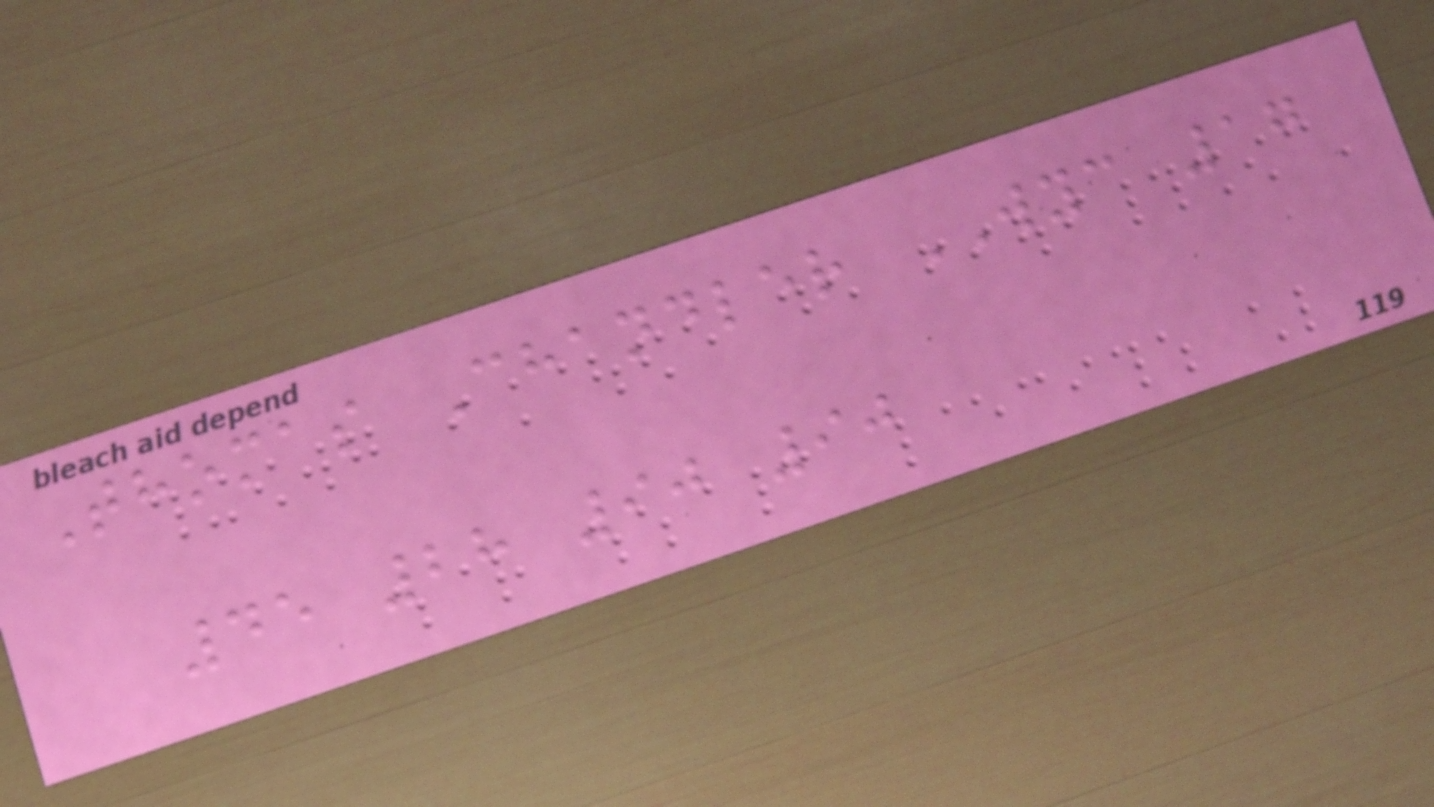Thomas Chandler WYC 17
45 28 90 90
